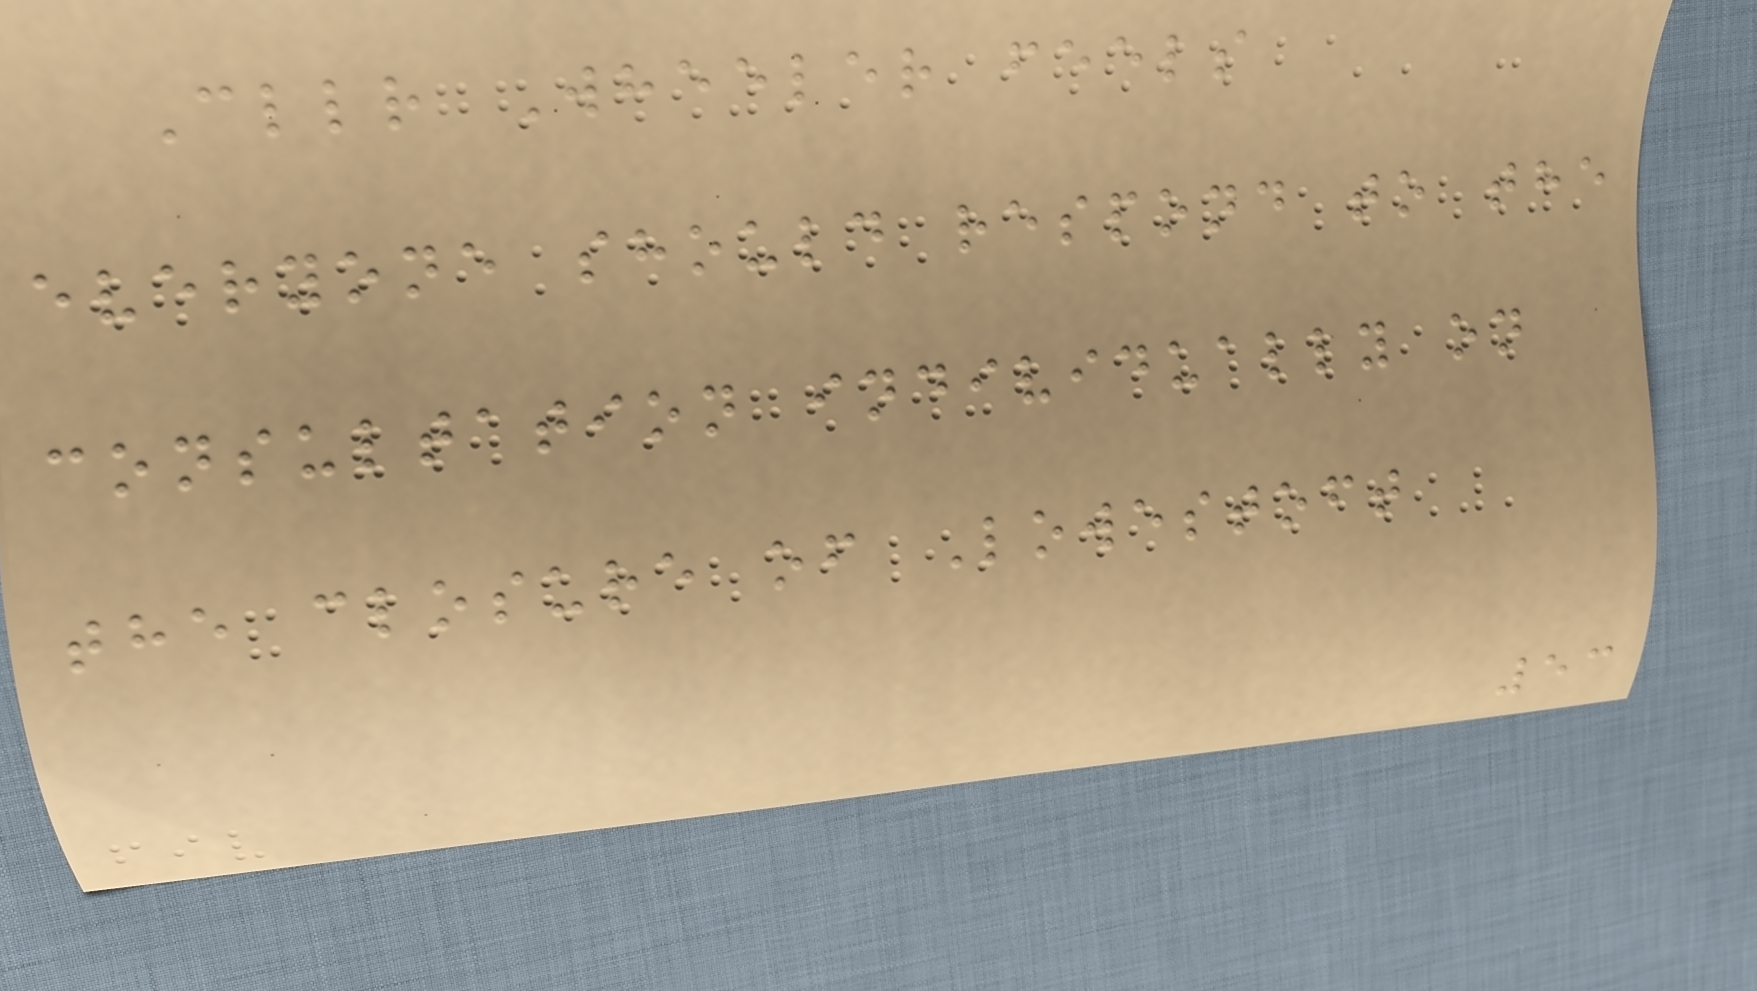Cllr Wheeler feels
everyone should respond to the
consultation individually on
the closure of Lowestoft
53
